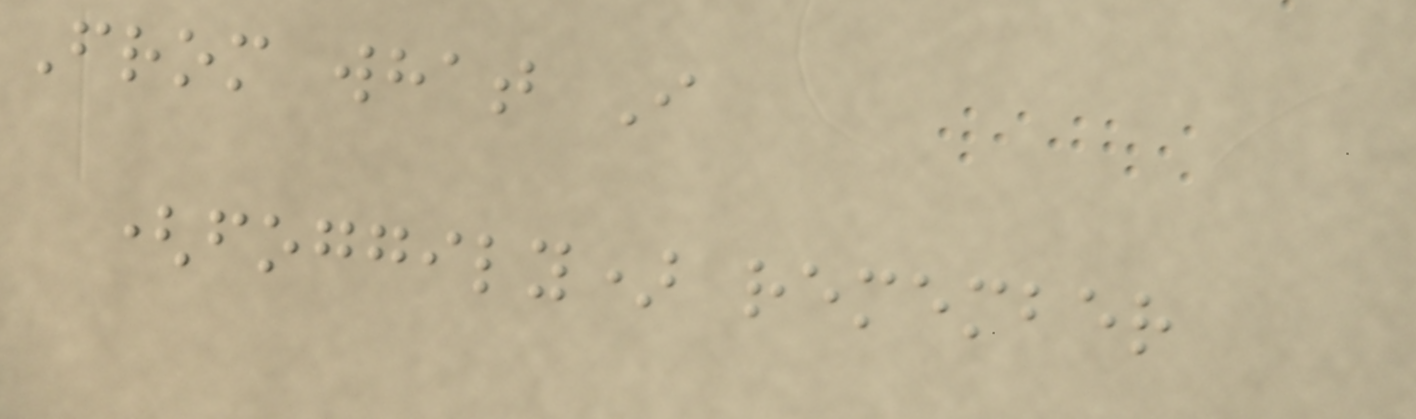From what I
(foggily) remember
